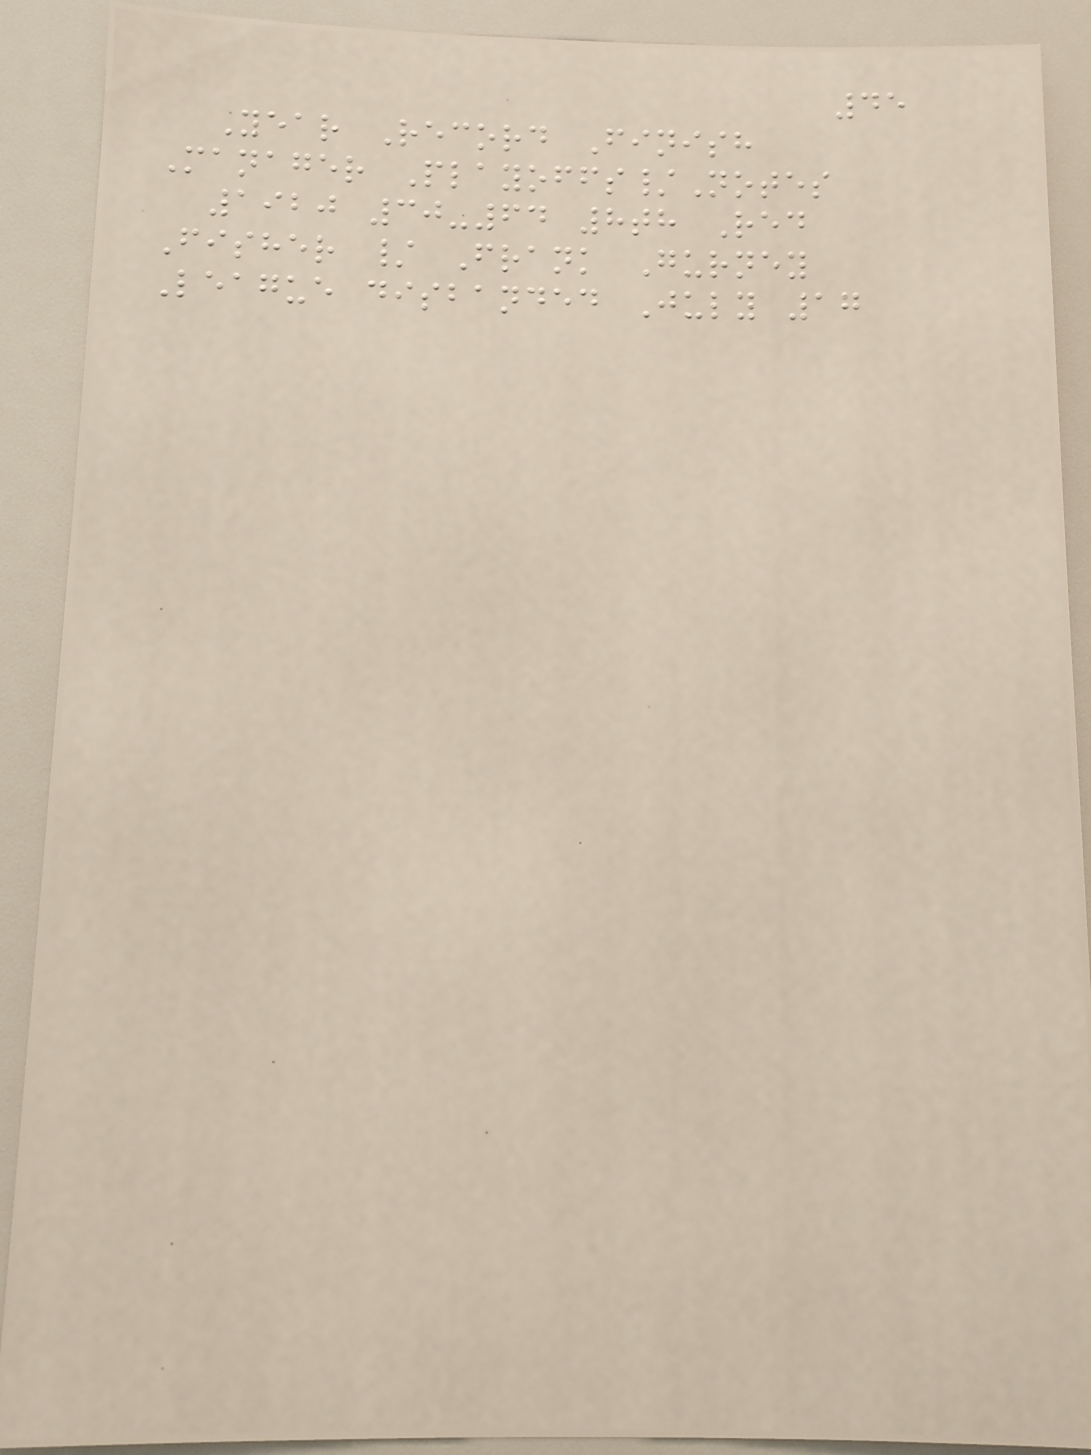45
Year Record Finish
Manager Playoffs/Notes
1920 30-64 8th Red
Fisher / Frank Gurney
League disbanded July 17
